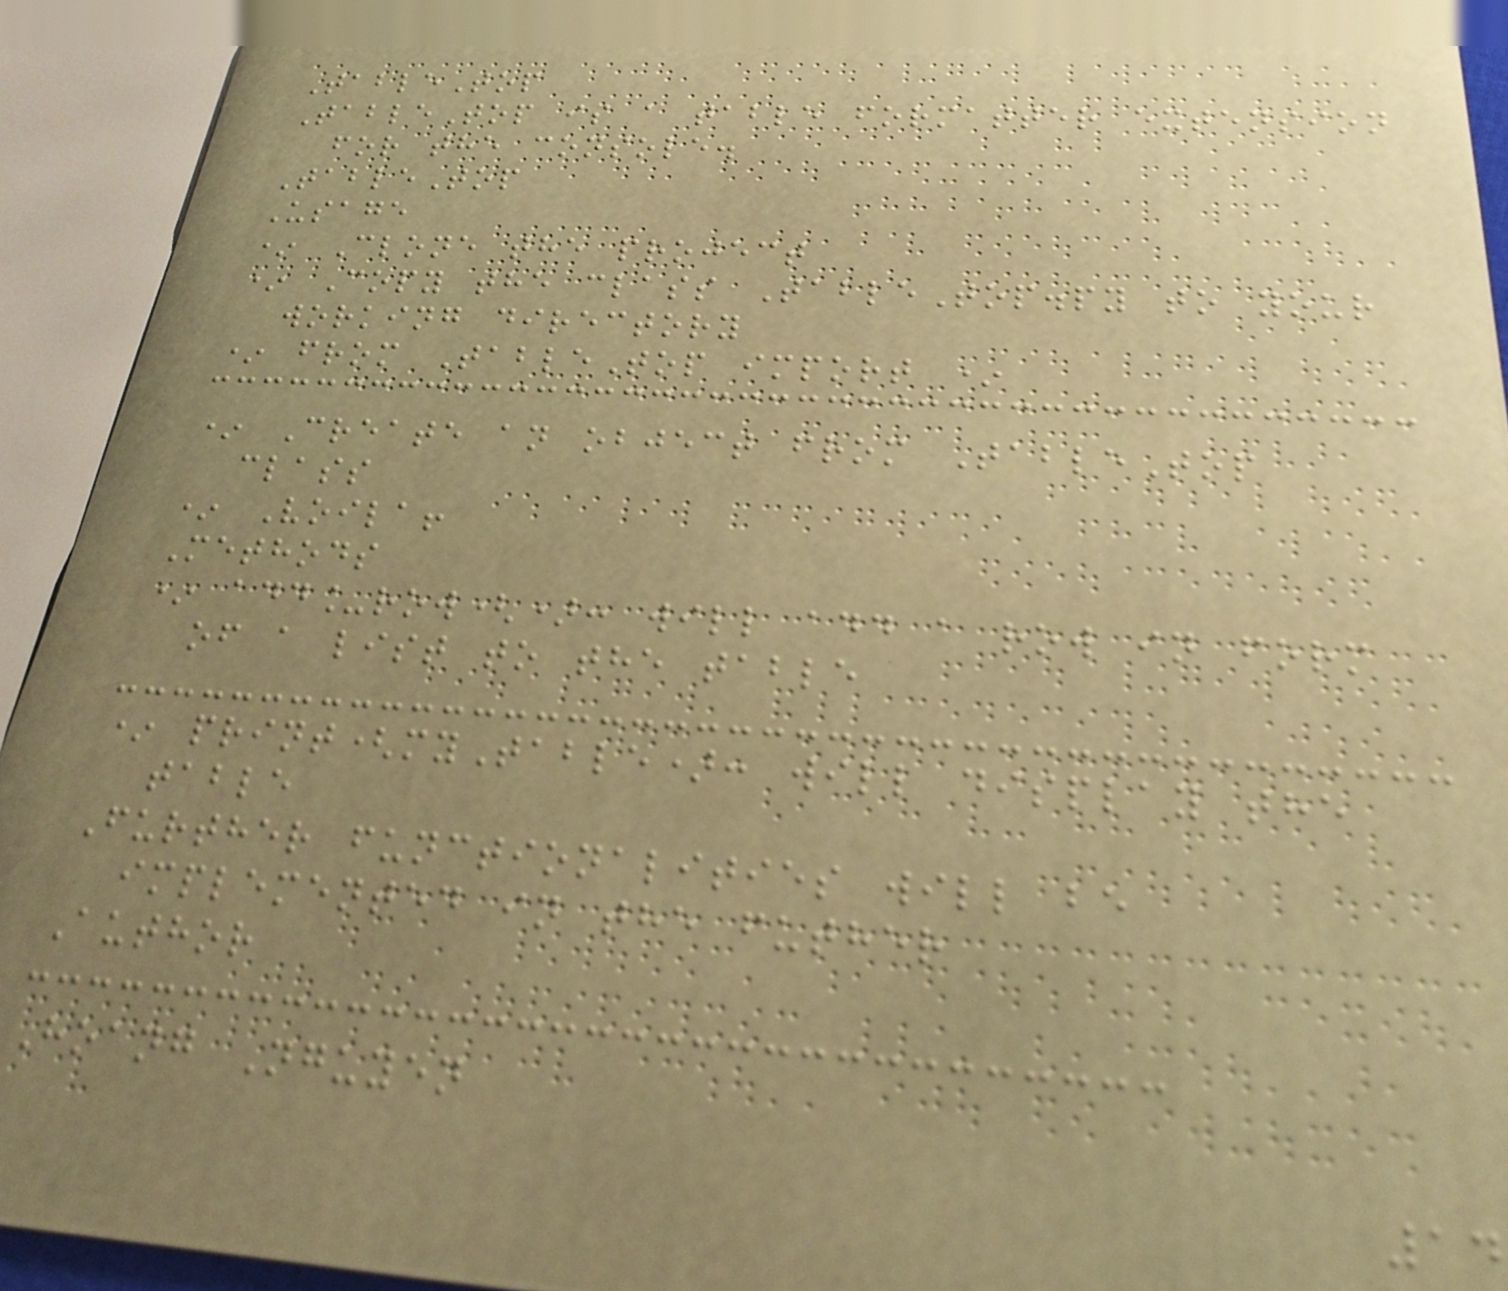TableTop
TableTop is a table formatter extension
for the console.
TableTop
Usage
* Clone the project
* Copy the class TableTop.py to your
working directory
* from TableTop import *
* Create an object from TableTop
class
* Voila!
Methods
* add_row(): will add a row in form
of a list to the table
* print(myTable): will display the
table
Further functionalities will be
implemented in the futher
Author
Hoang Nguyen
14
